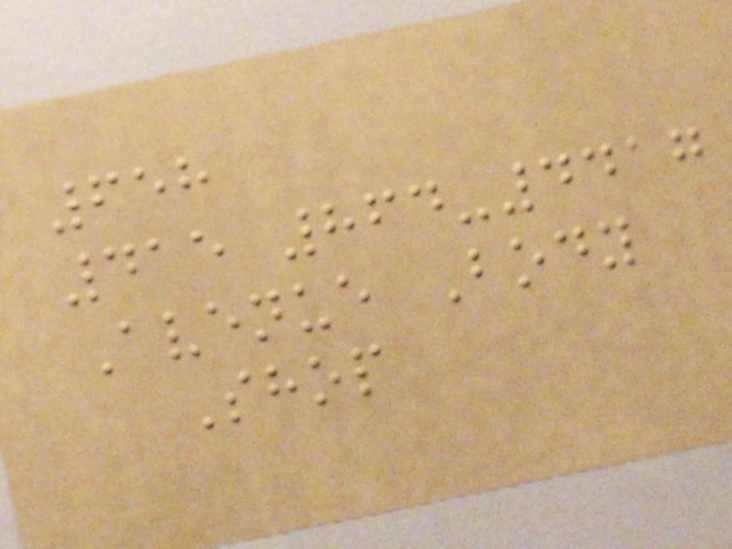658
415 864-4417
Avenue Body
Shop
